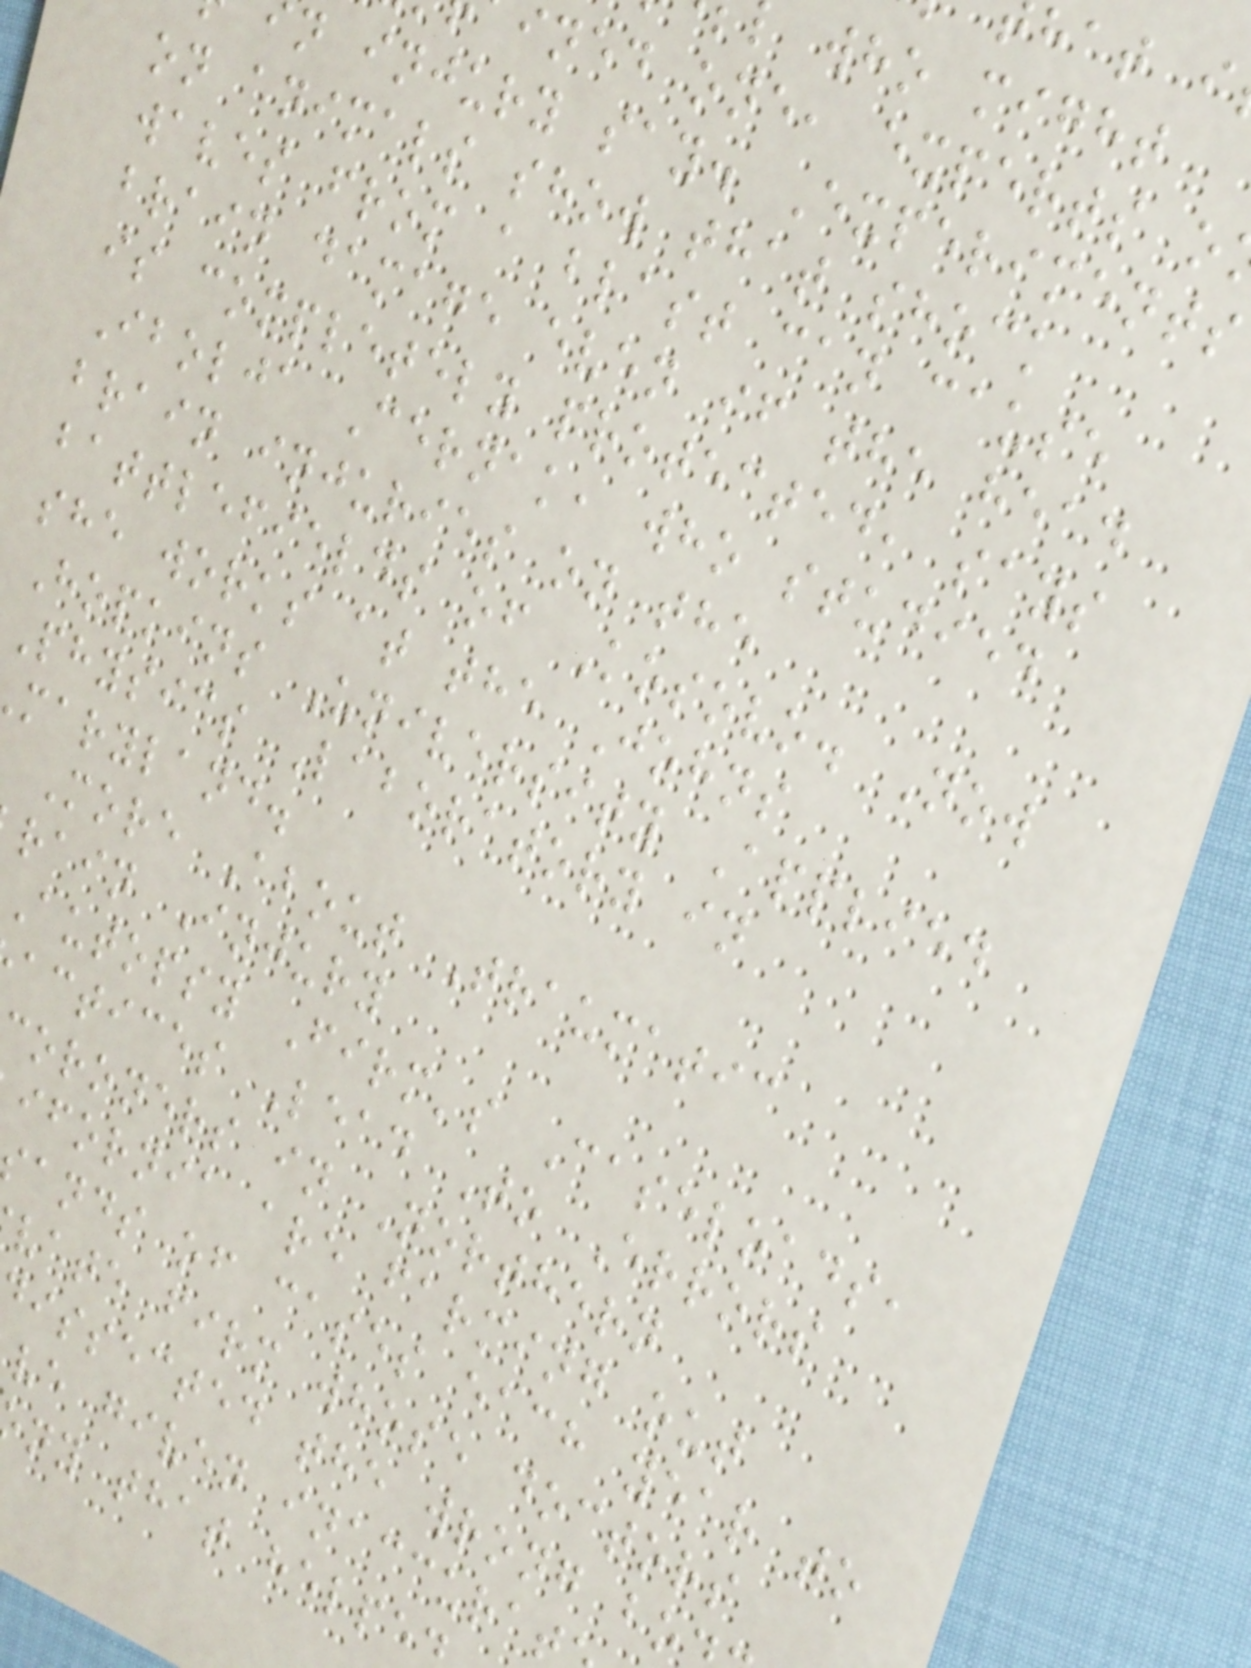who might
ined one, experts o
n injury say. Experiments
on animals show that shock
waves from a blast can cause
brain damage even if the head
is completely protected, says
Ibolja Cernak, who studied
brain injuries on the
battlefields of Kosovo. Now
she works at the Johns
Hopkins University Applied
Physics Laboratory in
maryland.
More About Traumatic
rain Injury
Autopsy Firm's Caseloads,
actices Lead To Errors
coroners in Northern
ifornia are farming out
ands of cases each year to
vate firm whose doctors
issected the wrong bo
ve given inaccurat
ny that helpe
